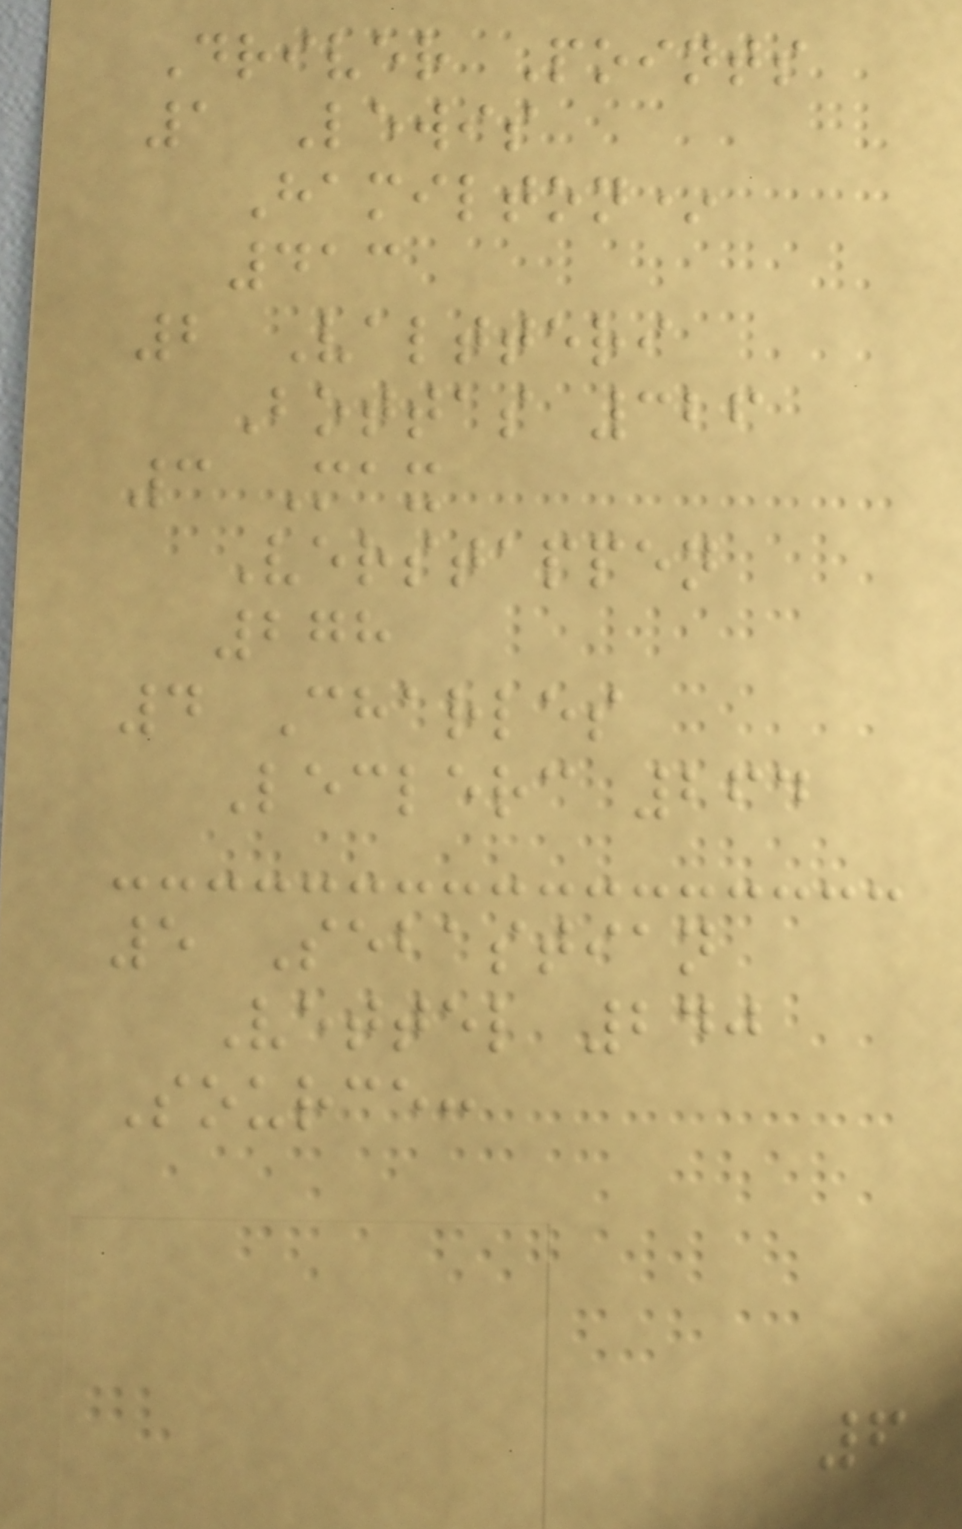Driver Points
1 Lewis
Hamilton*
413
2 Valtteri
Bottas 326
3 Max
Verstappen
278
4 Charles
Leclerc 264
5 Sebastian
Vettel 240
Source:
6
